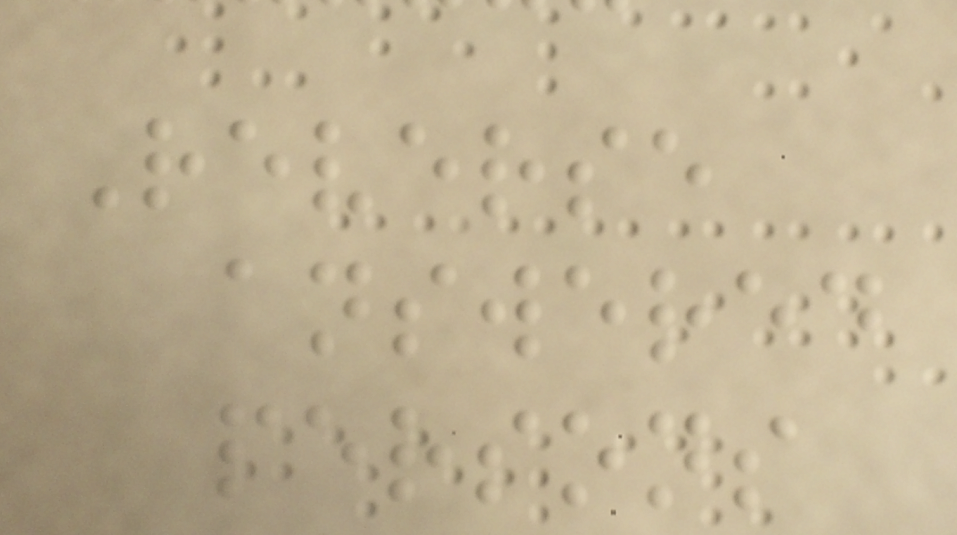Reverse
answered
persons
